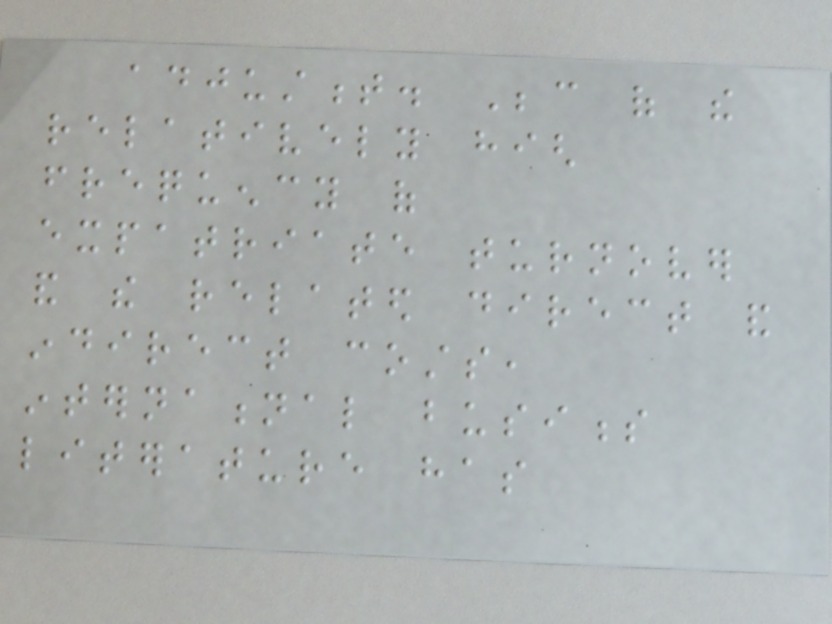adjustment. Because of the
relatively high
frequency of
expatriate turnover
and the related direct and
indirect costs,
international business
literature has
